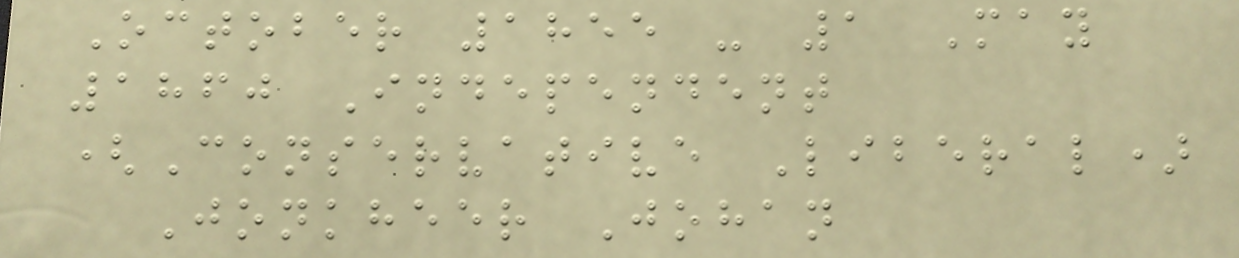October 1855 - 1 May
1860 Independent
(Conservative Liberal)
Jonkheer Johan
